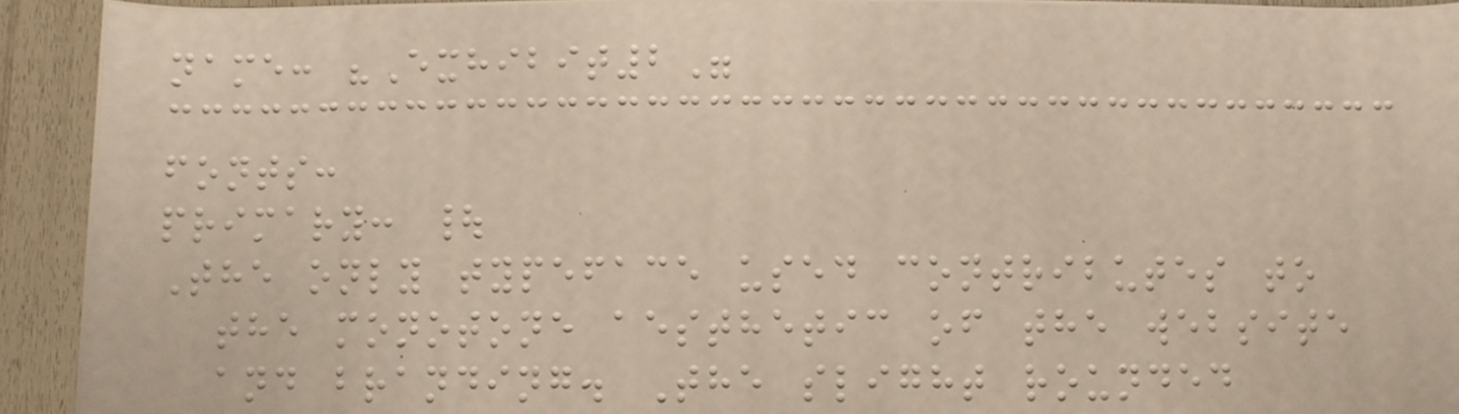name: "Exhibit2"
fonts:
primary: |
The only typeface used contributes to
the monotone aesthetic of the website
and branding. The slight rounded
